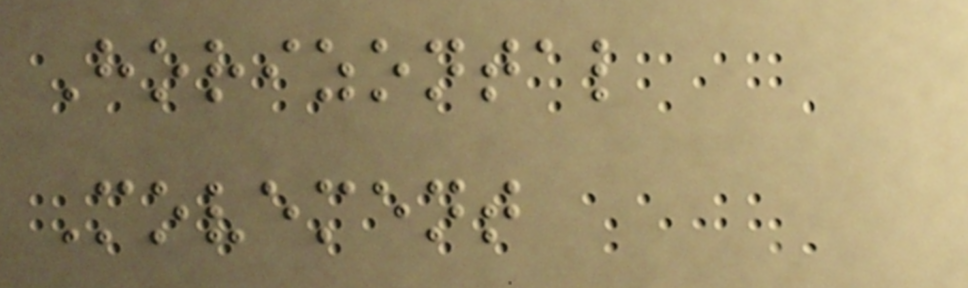Horizontal
Movement
